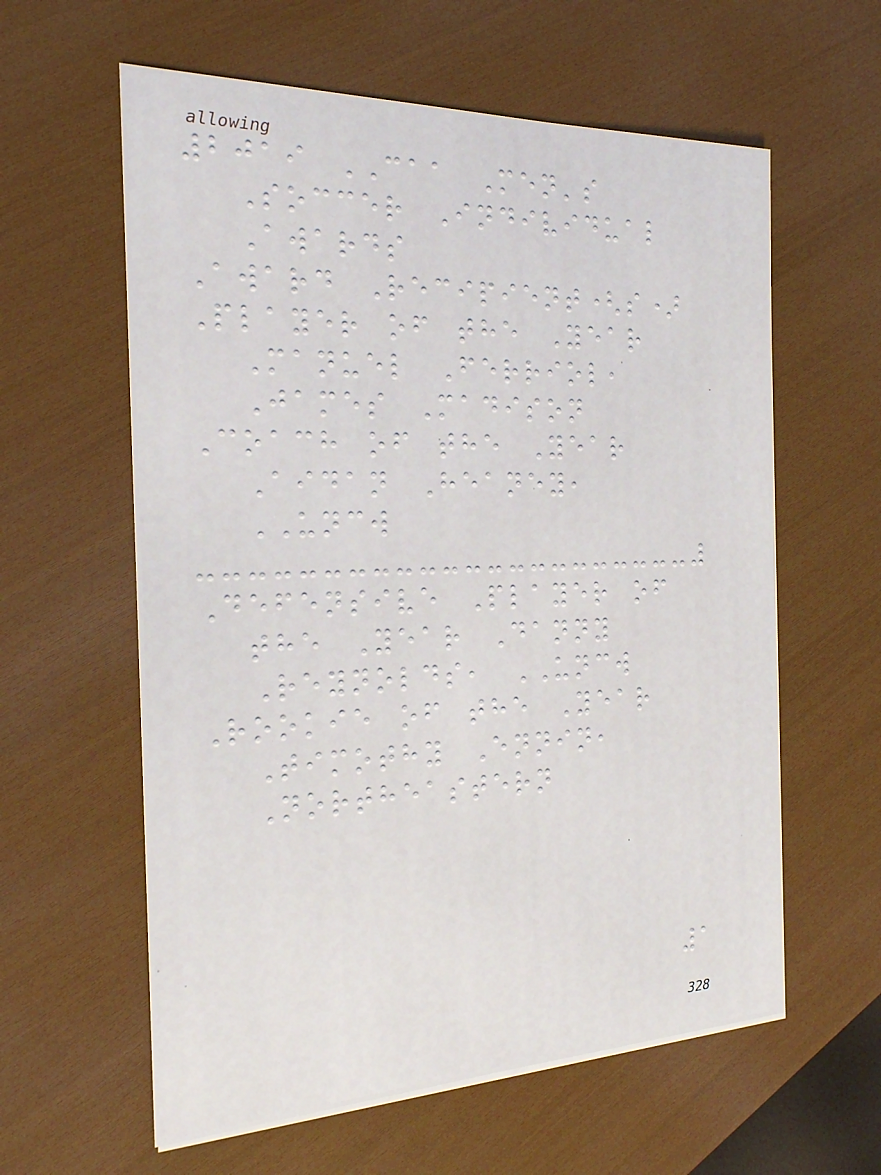2019 CAA Men's
Soccer Individual
Awards
Award Recipient(s)
Player of the Year
Manuel Ferriol,
James Madison
Coach of the Year
Aidan Heaney,
UNCW
Defensive Player of
the Year Danny
Reynolds, UNCW
Rookie of the Year
Timothy Ennin,
Northeastern
1
